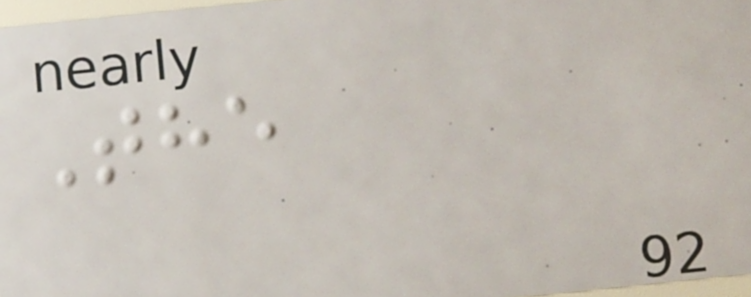The
